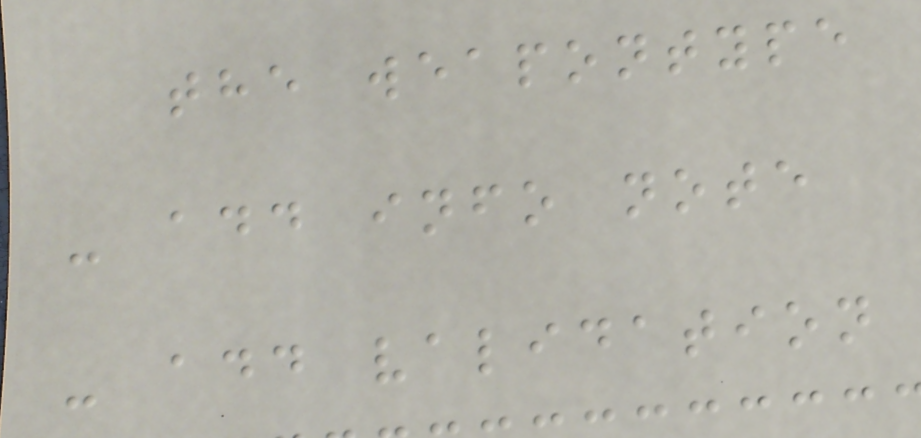the weapontype
- add info note
- add validation
